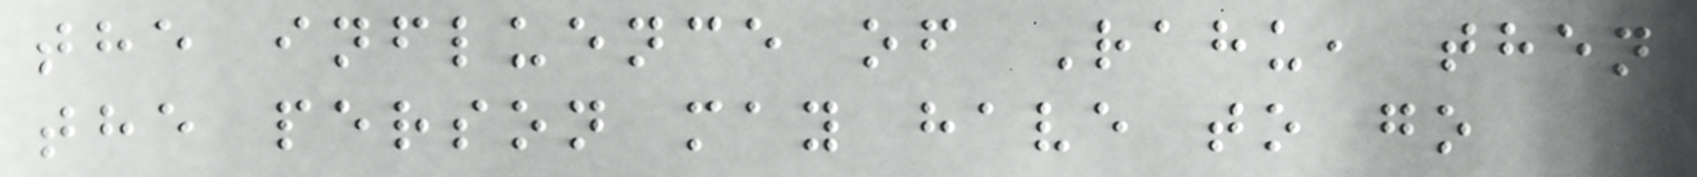the influence of Rahu, then
the person may have to go
